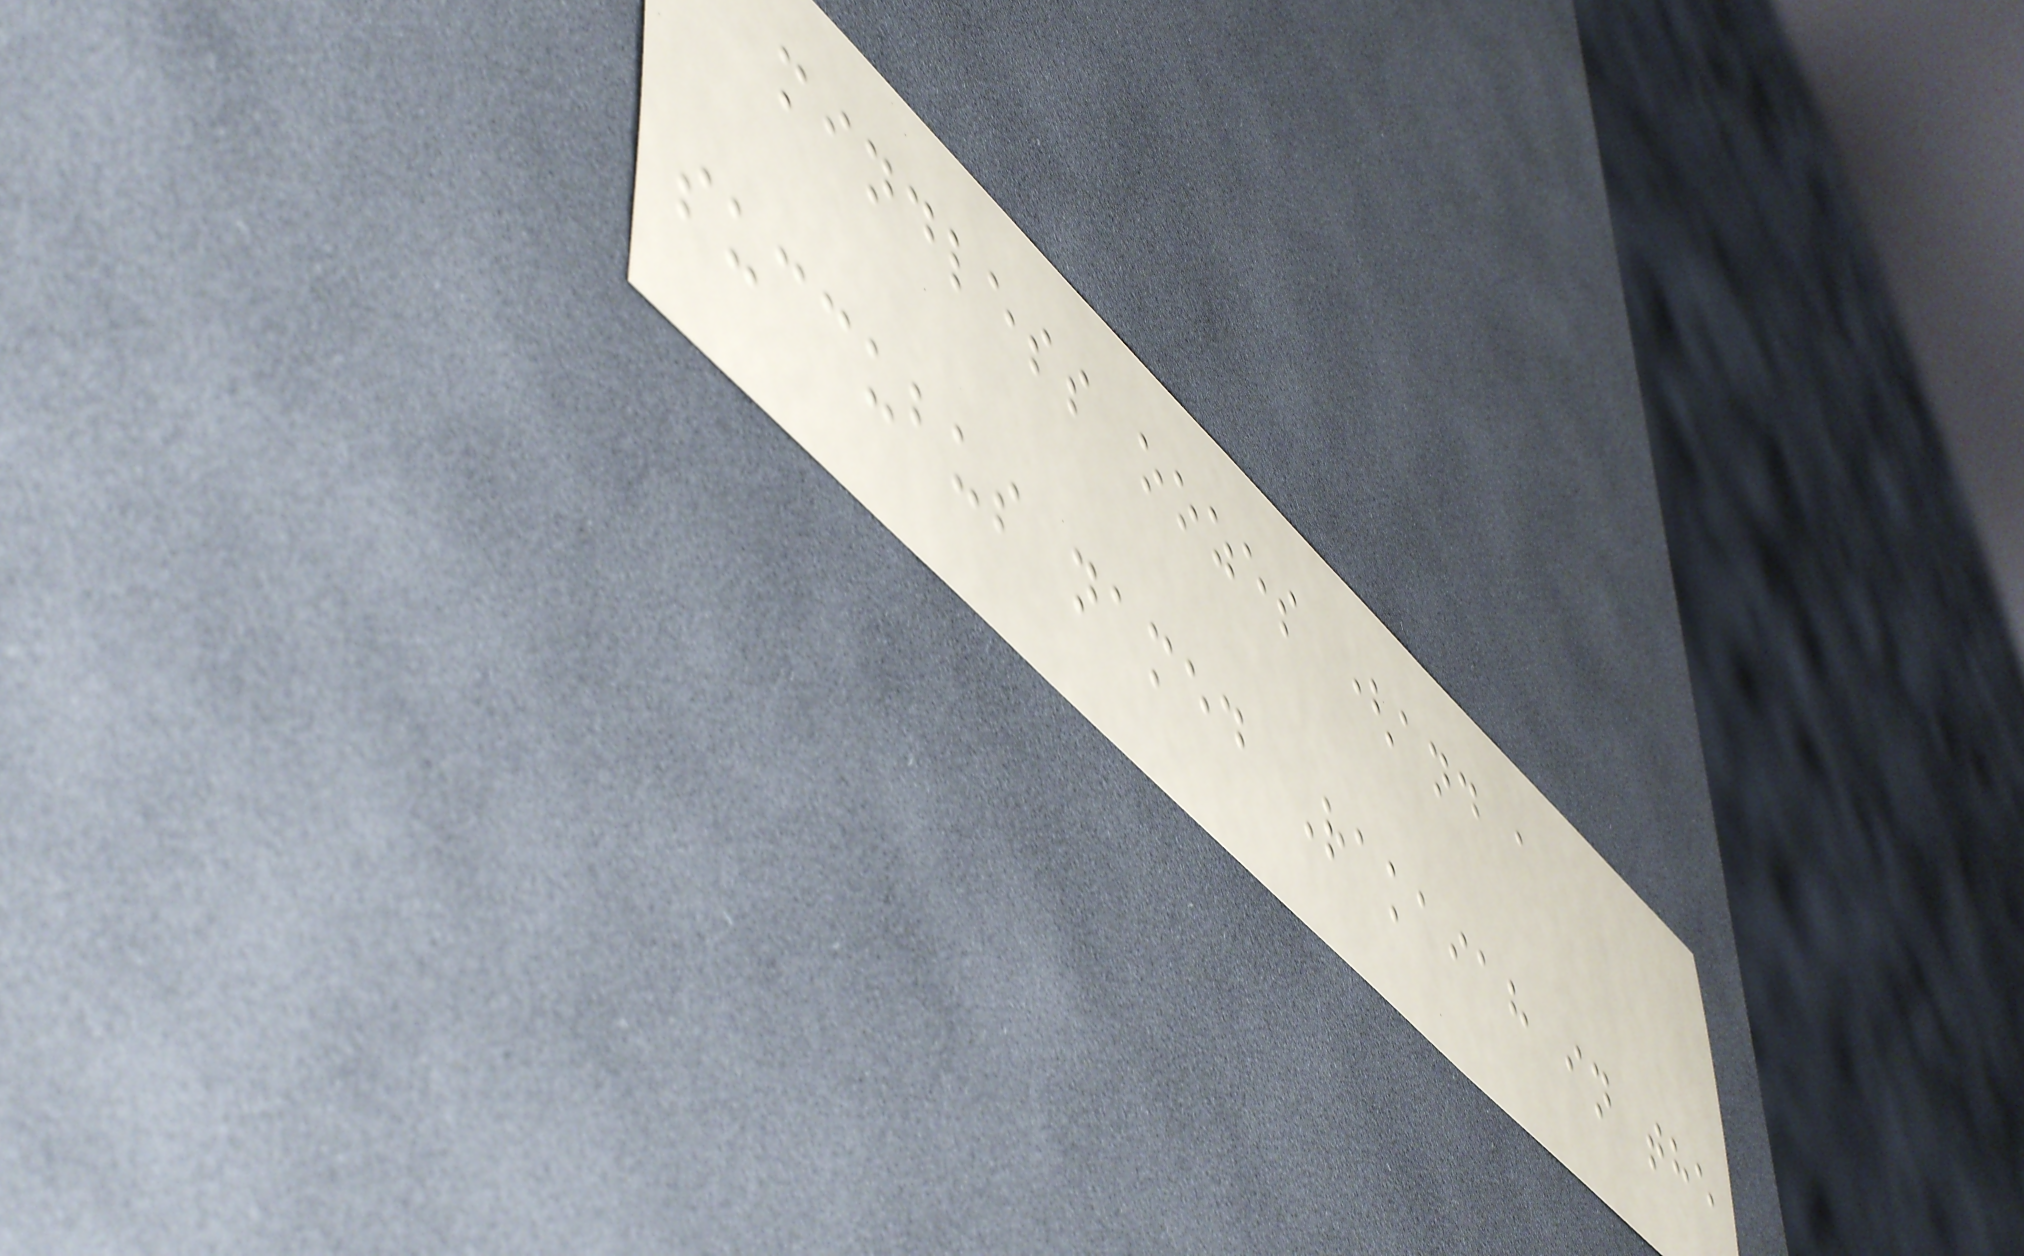mindless oozes (and a
succubus named Rakaiah in the
